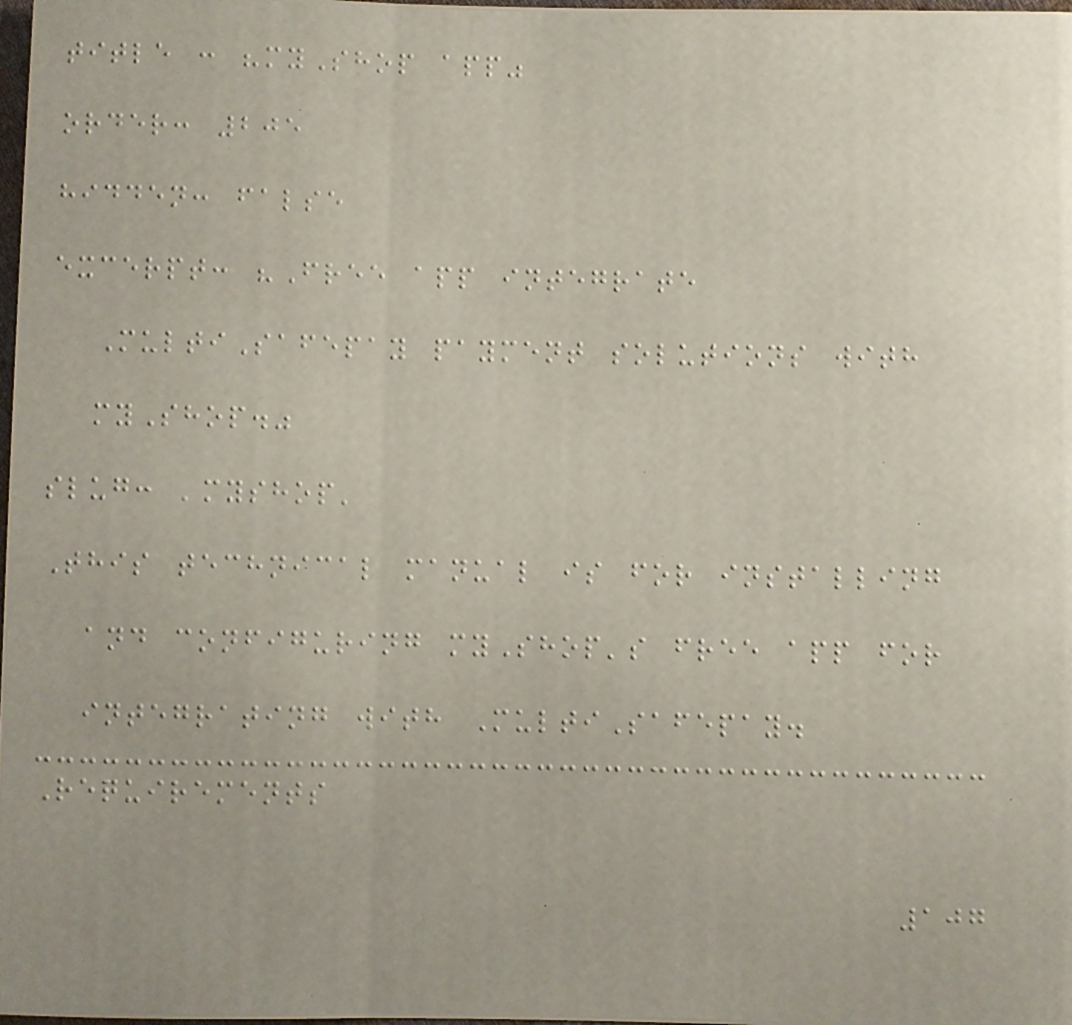title : "myShop app"
order: 205
hidden: false
excerpt: "Free app integrate
MultiSafepay payment solutions with
myShop."
slug: 'myshop'
This technical manual is for installing
and configuring myShop's free app for
integrating with MultiSafepay.
Requirements
107
